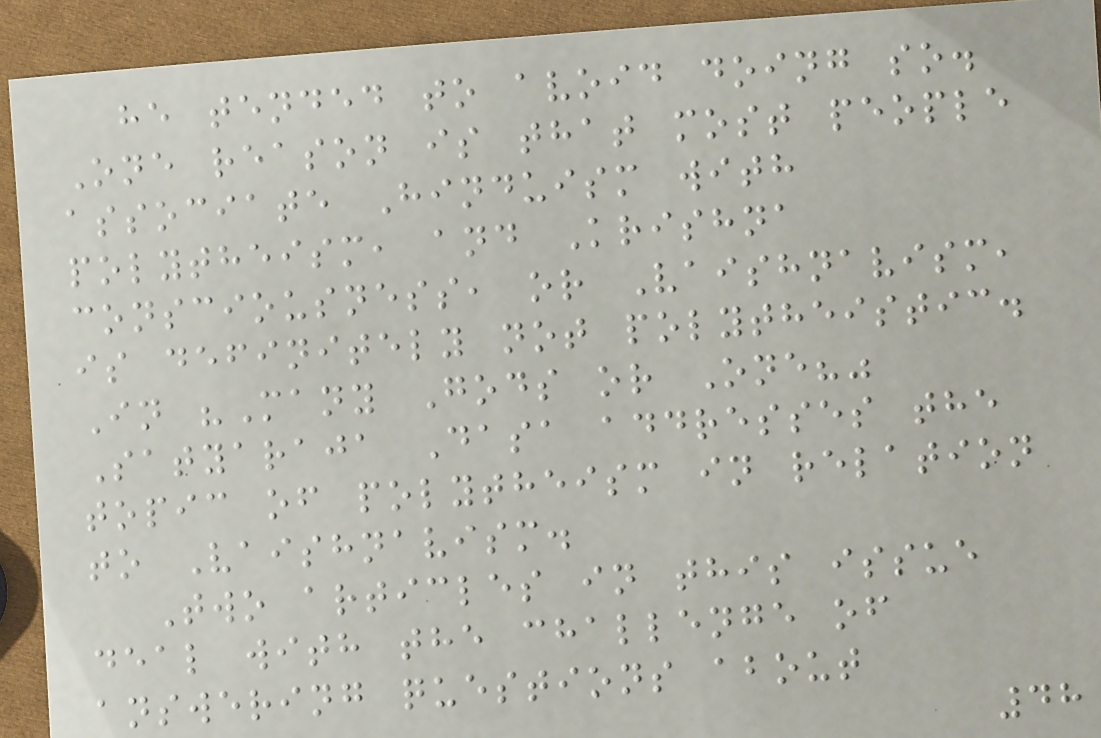he tended to avoid doing so.
One reason is that most people
associate Hinduism with
polytheism, and Krishna
consciousness, or Vaishnavism,
is definitely not polytheistic.
In "Many Gods or One?"
Satyaraja Dasa addresses the
topic of polytheism in relation
to Vaishnavism.
Two articles in this issue
deal with the challenge of
answering questions about
48
